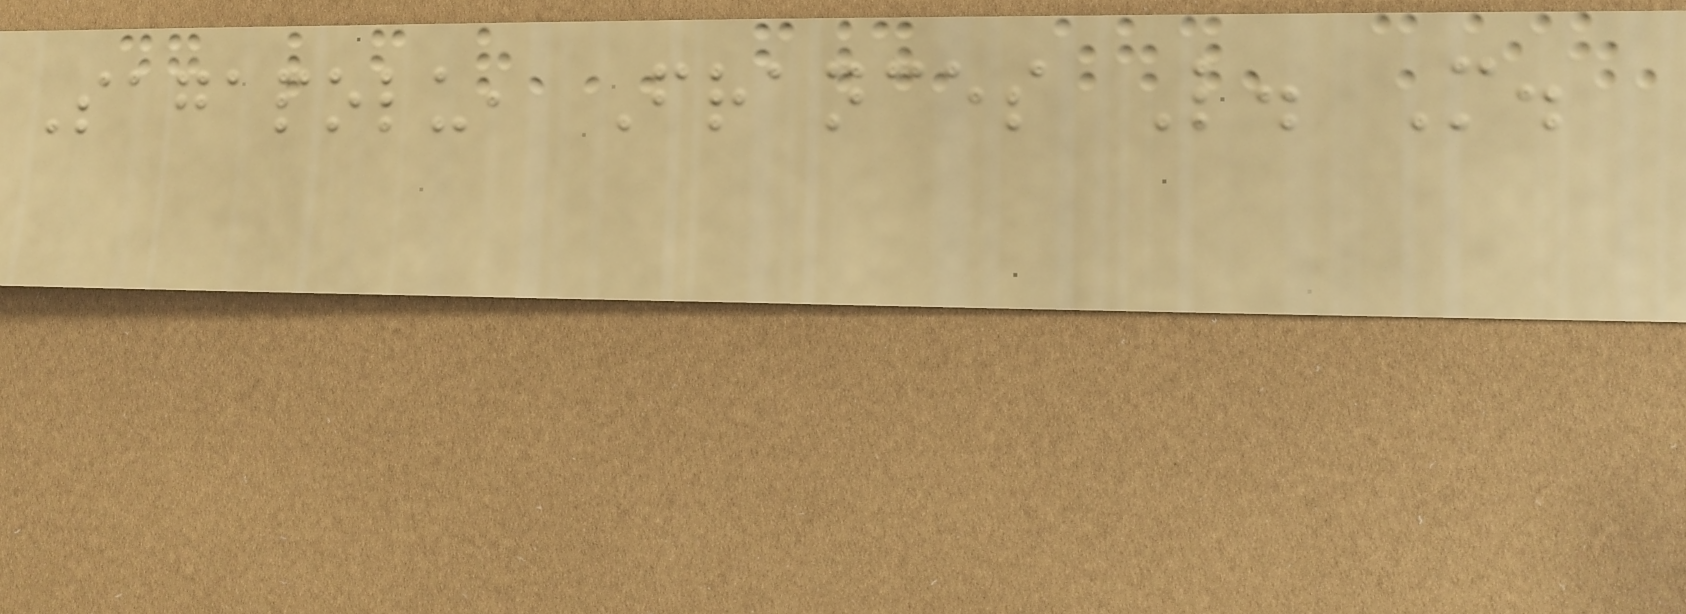Sagapolu, Frances L. M.
